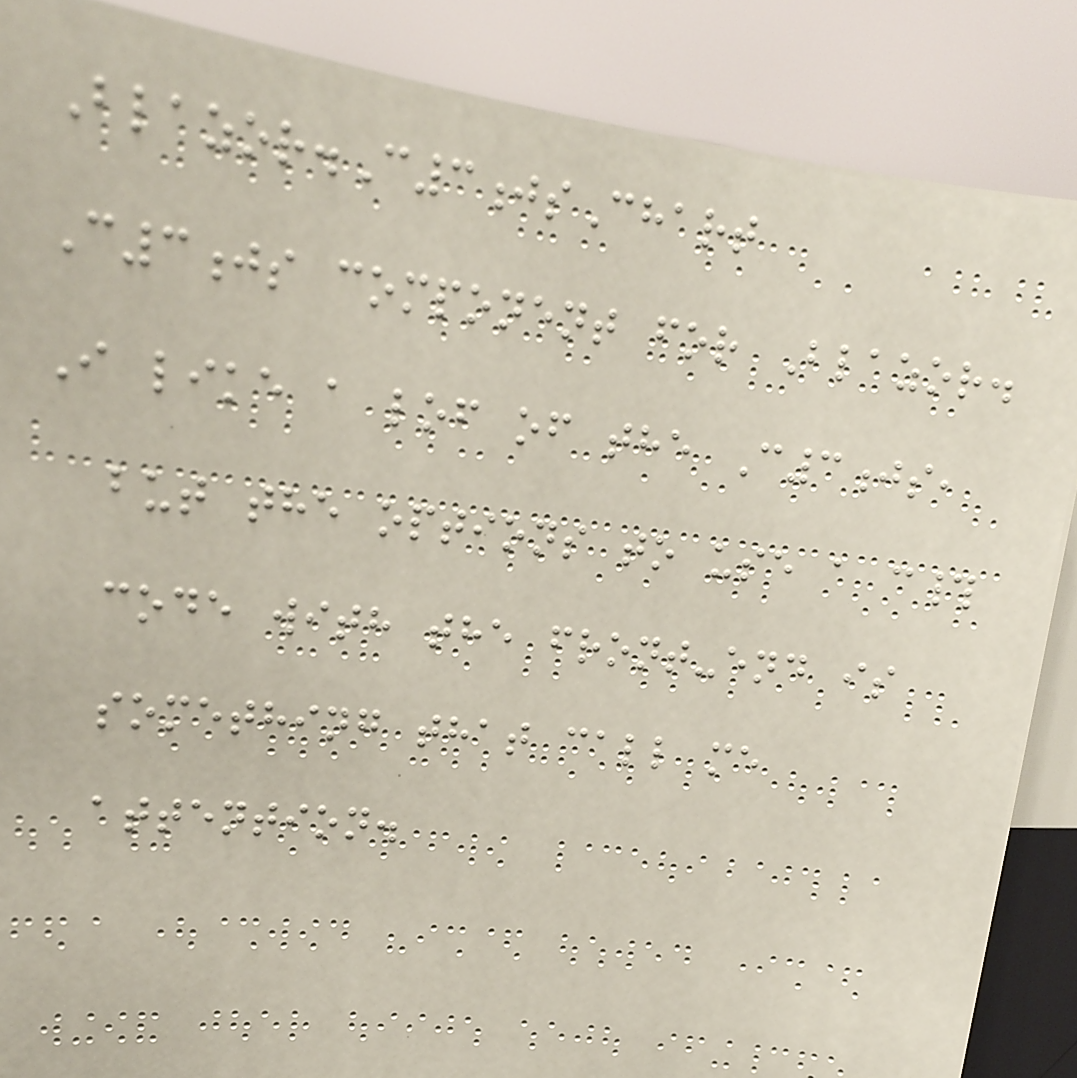Blazor.C3jsChart
C3js component for Blazor.
I like a lof of the C3js,
but the options to use a c#
code with the front-end is
something that call me
attention.
